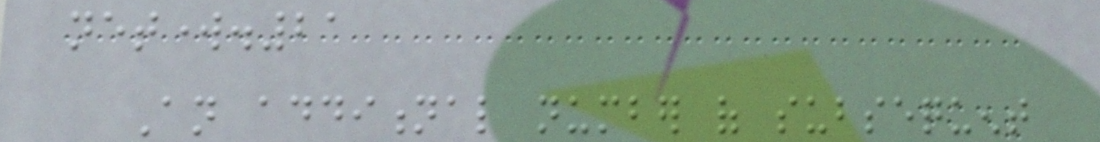network.21
An additional number of subsequent
